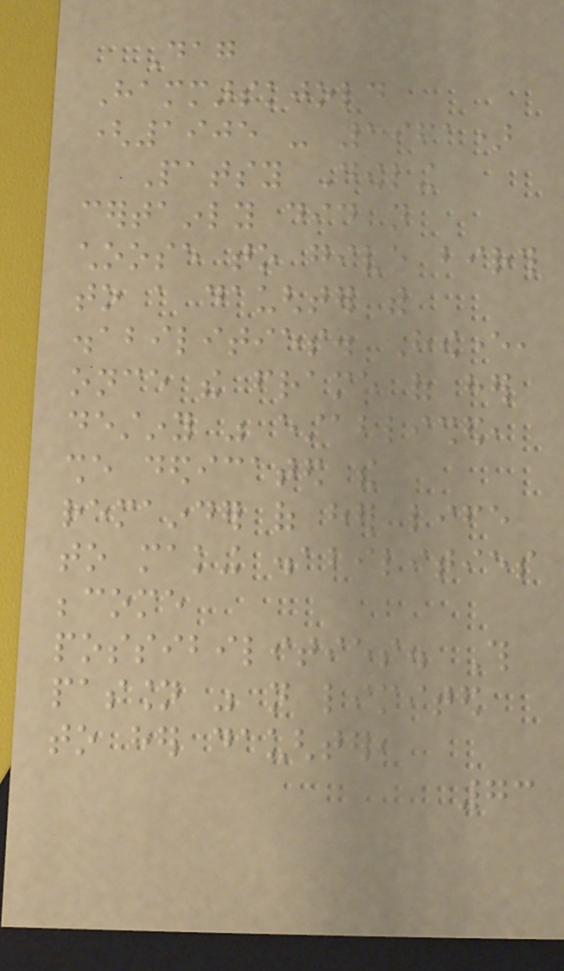Dag
Hammarskjold
(1905 - 1961)
Patsy Dowling
certainly did not
choose to give birth
to a daughter with
disabilities. However,
once the frame of her
destiny was established,
she dedicated the
remainder of her life
to making disabilities
become
possibilities. This
passion was not limited
to her daughter,
73
